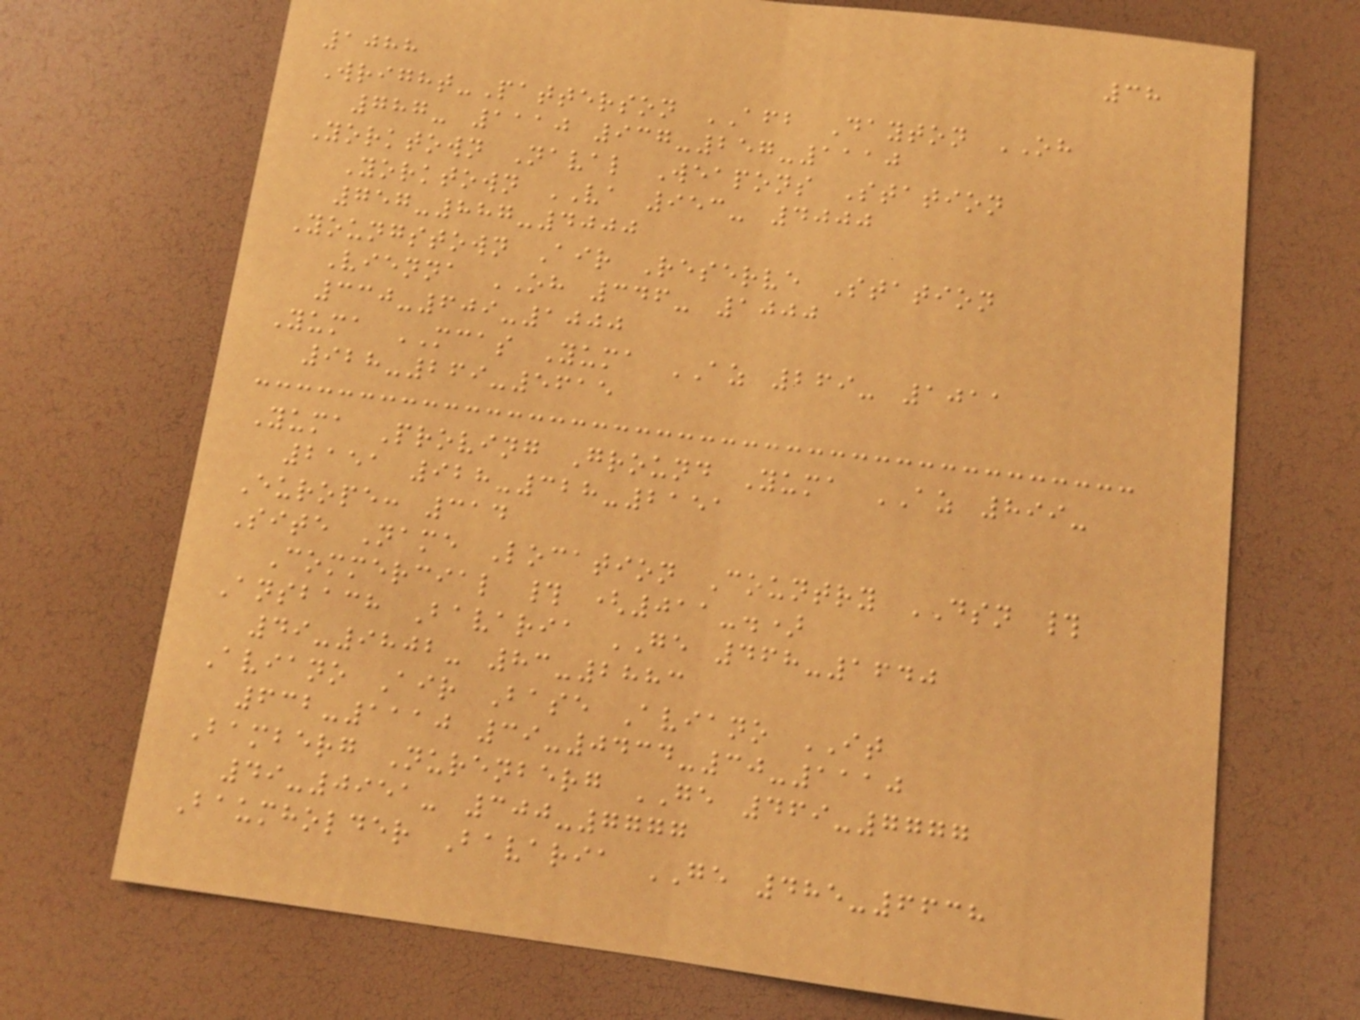38
1088
Wright-Patterson AFB Dayton OH
787- 1110 937-257-1110
Yorktown Naval Weapons Station
Yorktown VA 953- 4000
757-887-4000
Youngstown Air Reserve Station
Vienna OH 346- 1000
330-609-1000
Yuma MCAS Yuma AZ 269- 1011
928-269-5615
Yuma Proving Ground Yuma AZ 899-
2151 928-328-2151
Europe: 314
Site Name Location Country DSN #
Commercial # (011-.)
Ansbach Bavaria GE 468-1640
49-9802- 83-2883
Aviano Air Base Aviano IT
632-1110 39-0434-30-1110
Bamberg Nurenberg GE 469-7777
49-0951- 300-7777
Baumholder Bavaria GE 485-6638
